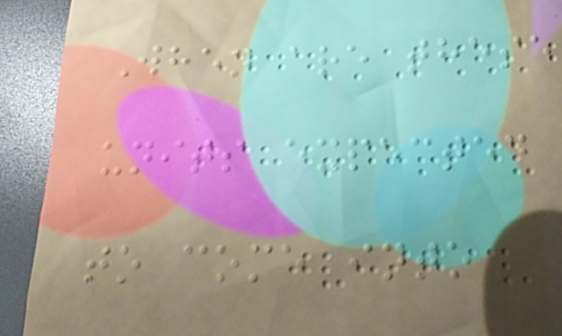When are these
units expected
to come into
